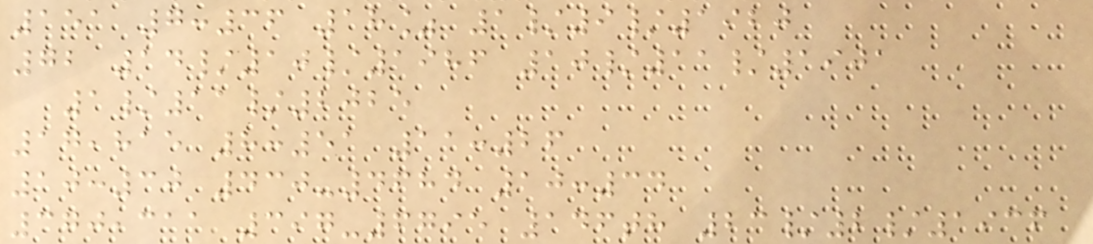151 7:36 18% 1/9/1920
72 14/10/1986 10/11/1901
1/11/2025
17,815 8:51 11:26
10:30 430-4684 10:34
370,311 397-6795 146th 23/2/1936
